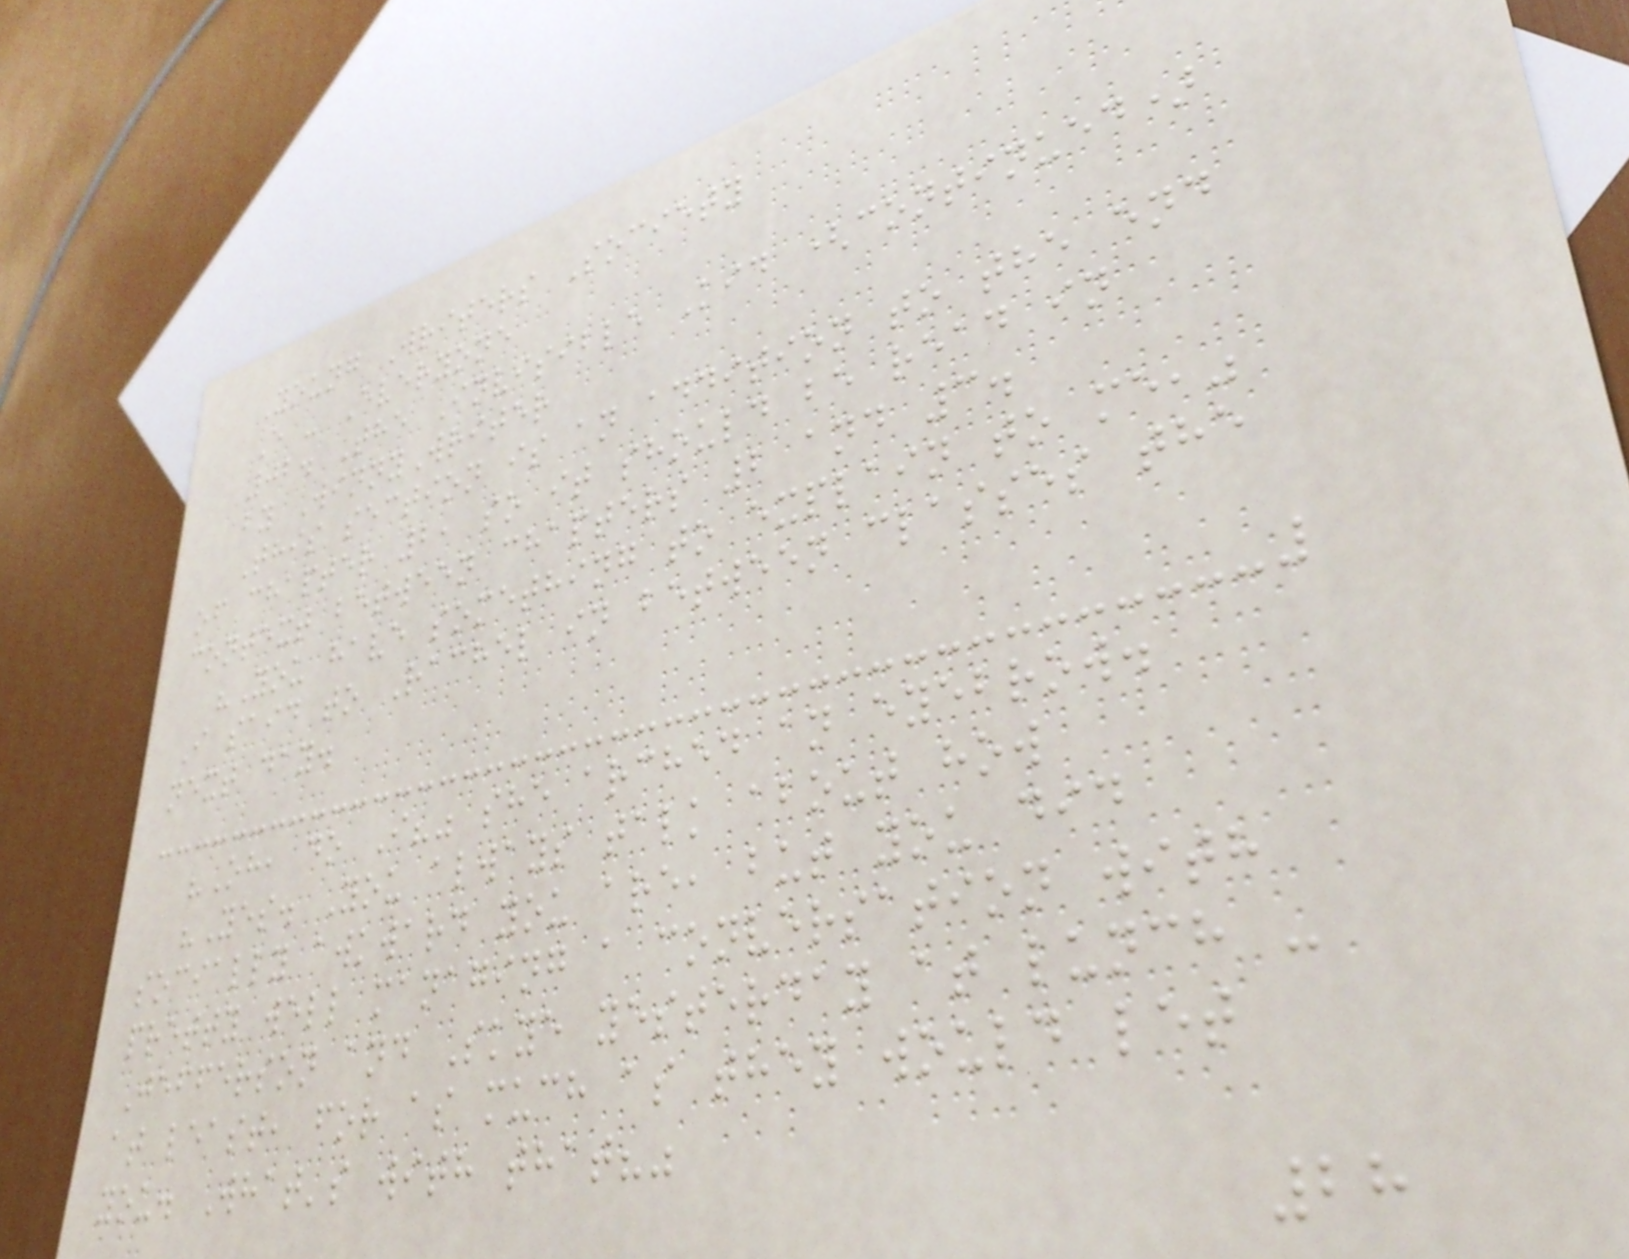Young Writers Society
E - Everyone
02. The Invisible Kid (continued)
by WinnyWriter
This section is an addition to the end
of chapter 2, so it should be read in
context between chapters 2 and 3.
"You have something to explain to me,"
I said to Rachel in between classes the
next day.
"Oh, do I?" she arched an eyebrow.
"Yes. You always talk about how
socially awkward you are, but you did
pretty well managing a conversation with
Jefferson and Skye yesterday at lunch -
at least, for as much as they would let
you. What's with that?"
28
